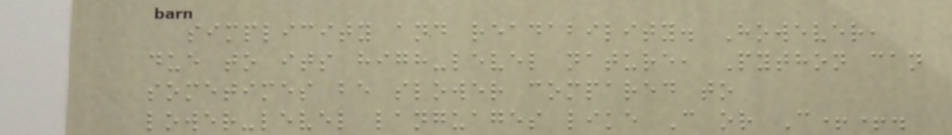simplicity and readability. However,
due to its high-level nature, Python can
sometimes be slower compared to
lower-level languages like C or C++.
